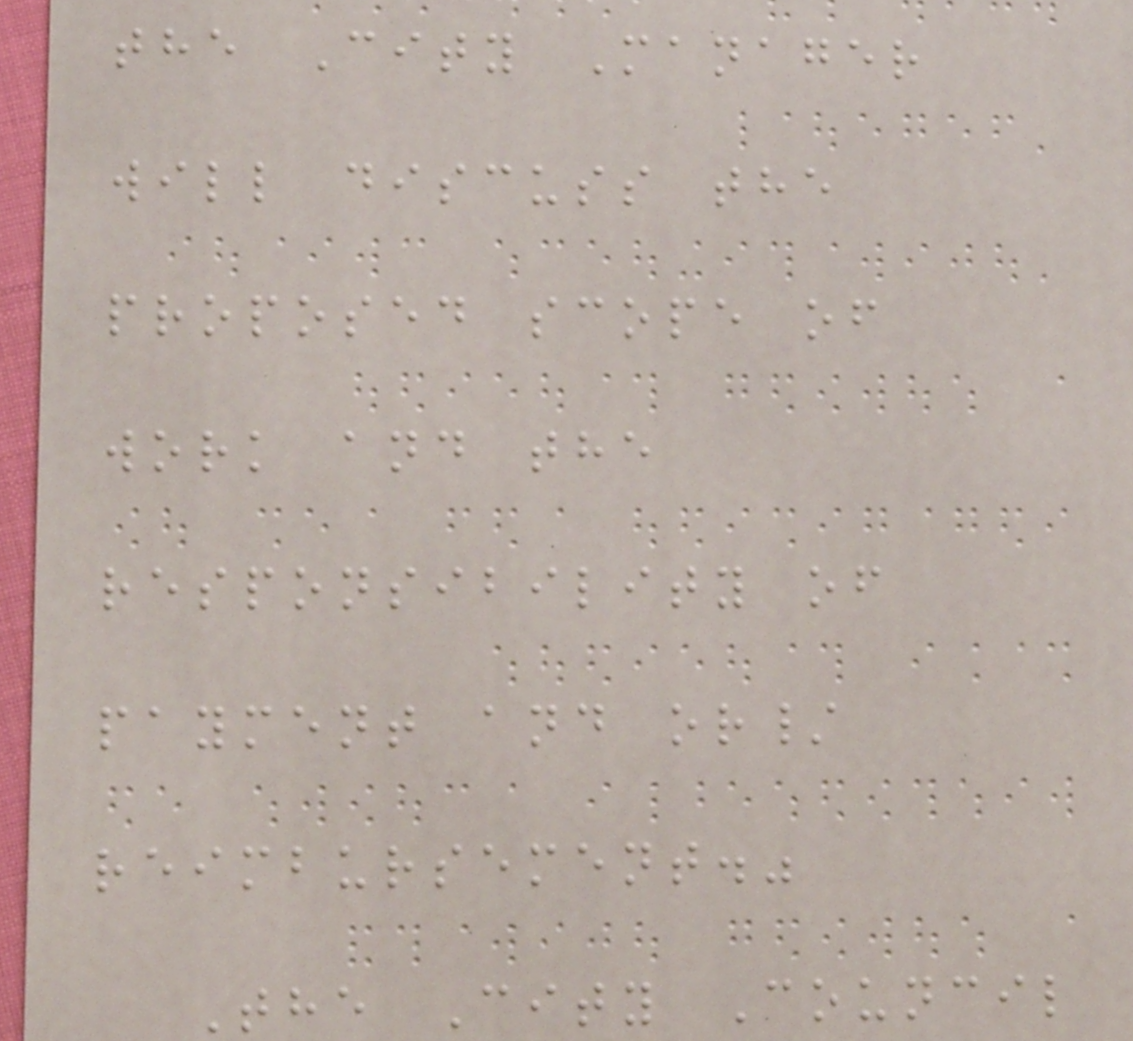the City Manager
will discuss the
proposed scope of
work and the
responsibility of
payment and or/
reimbursement."
The City Council
